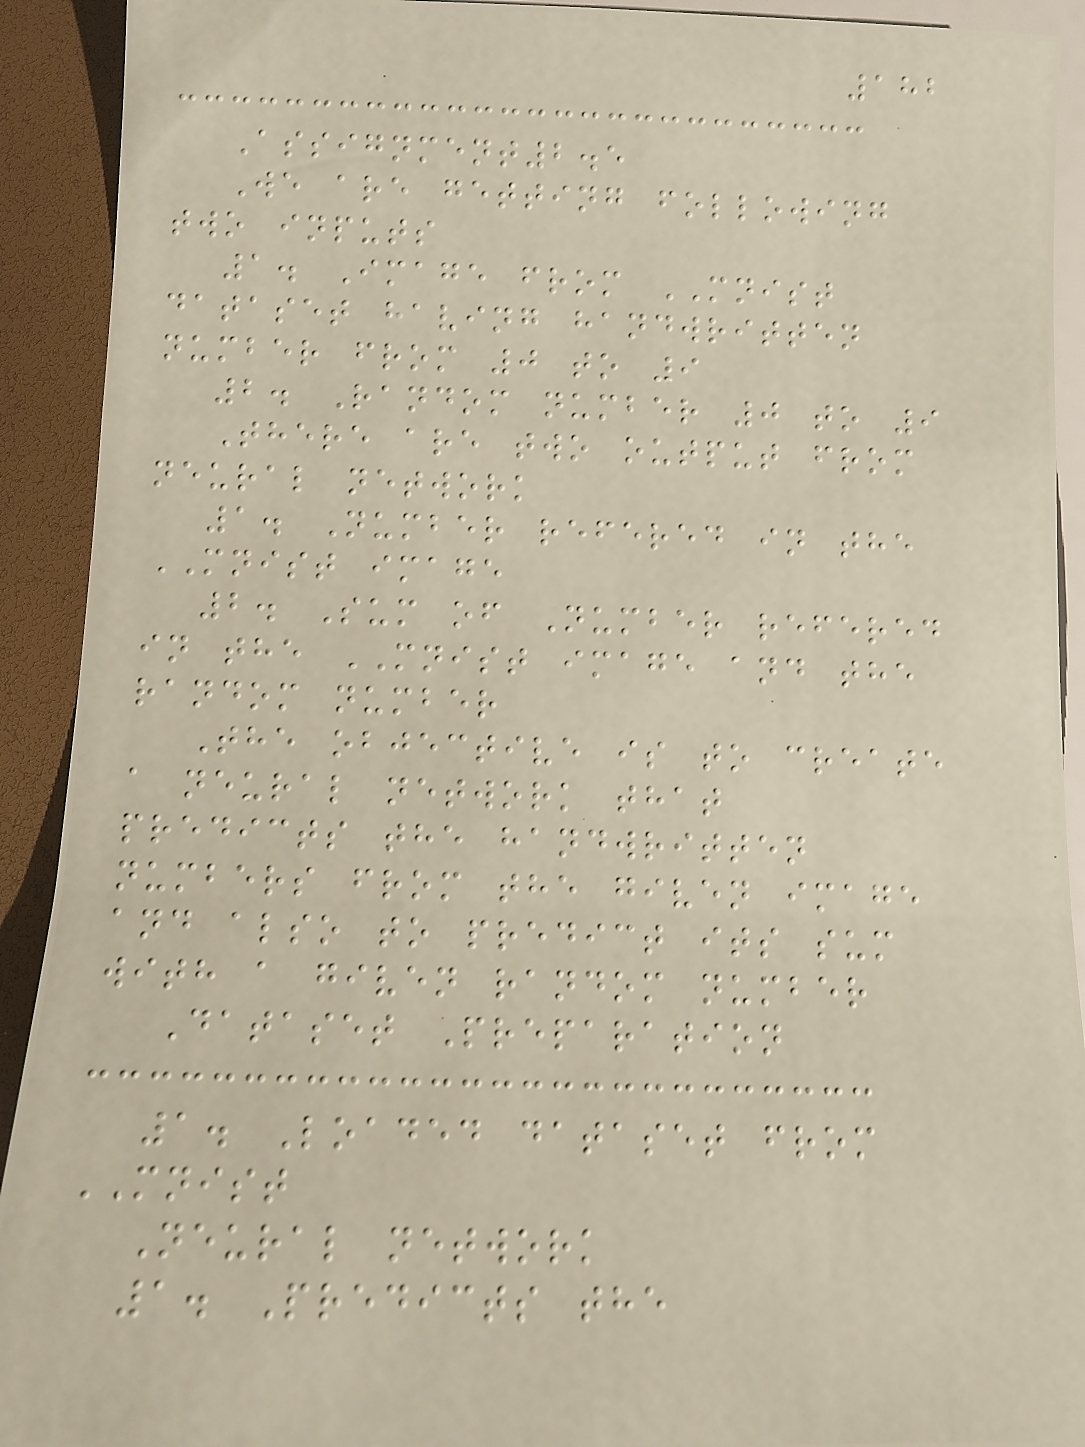182
Assignment2.5
We are getting following
two inputs
1. Image from MNIST
dataset having handwritten
number from 0 to 9
2. Random number 0 to 9
There are two output from
neural network
1. Number refered in the
MNIST image
2. Sum of Number refered
in the MNIST image and the
random number
The objective is to create
a neural network that
predicts the handwritten
numbers from the given image
and also to predict its sum
with a given random number
Dataset Preparation
1. Loaded dataset from
MNIST
Neural network
1. Predicts the
